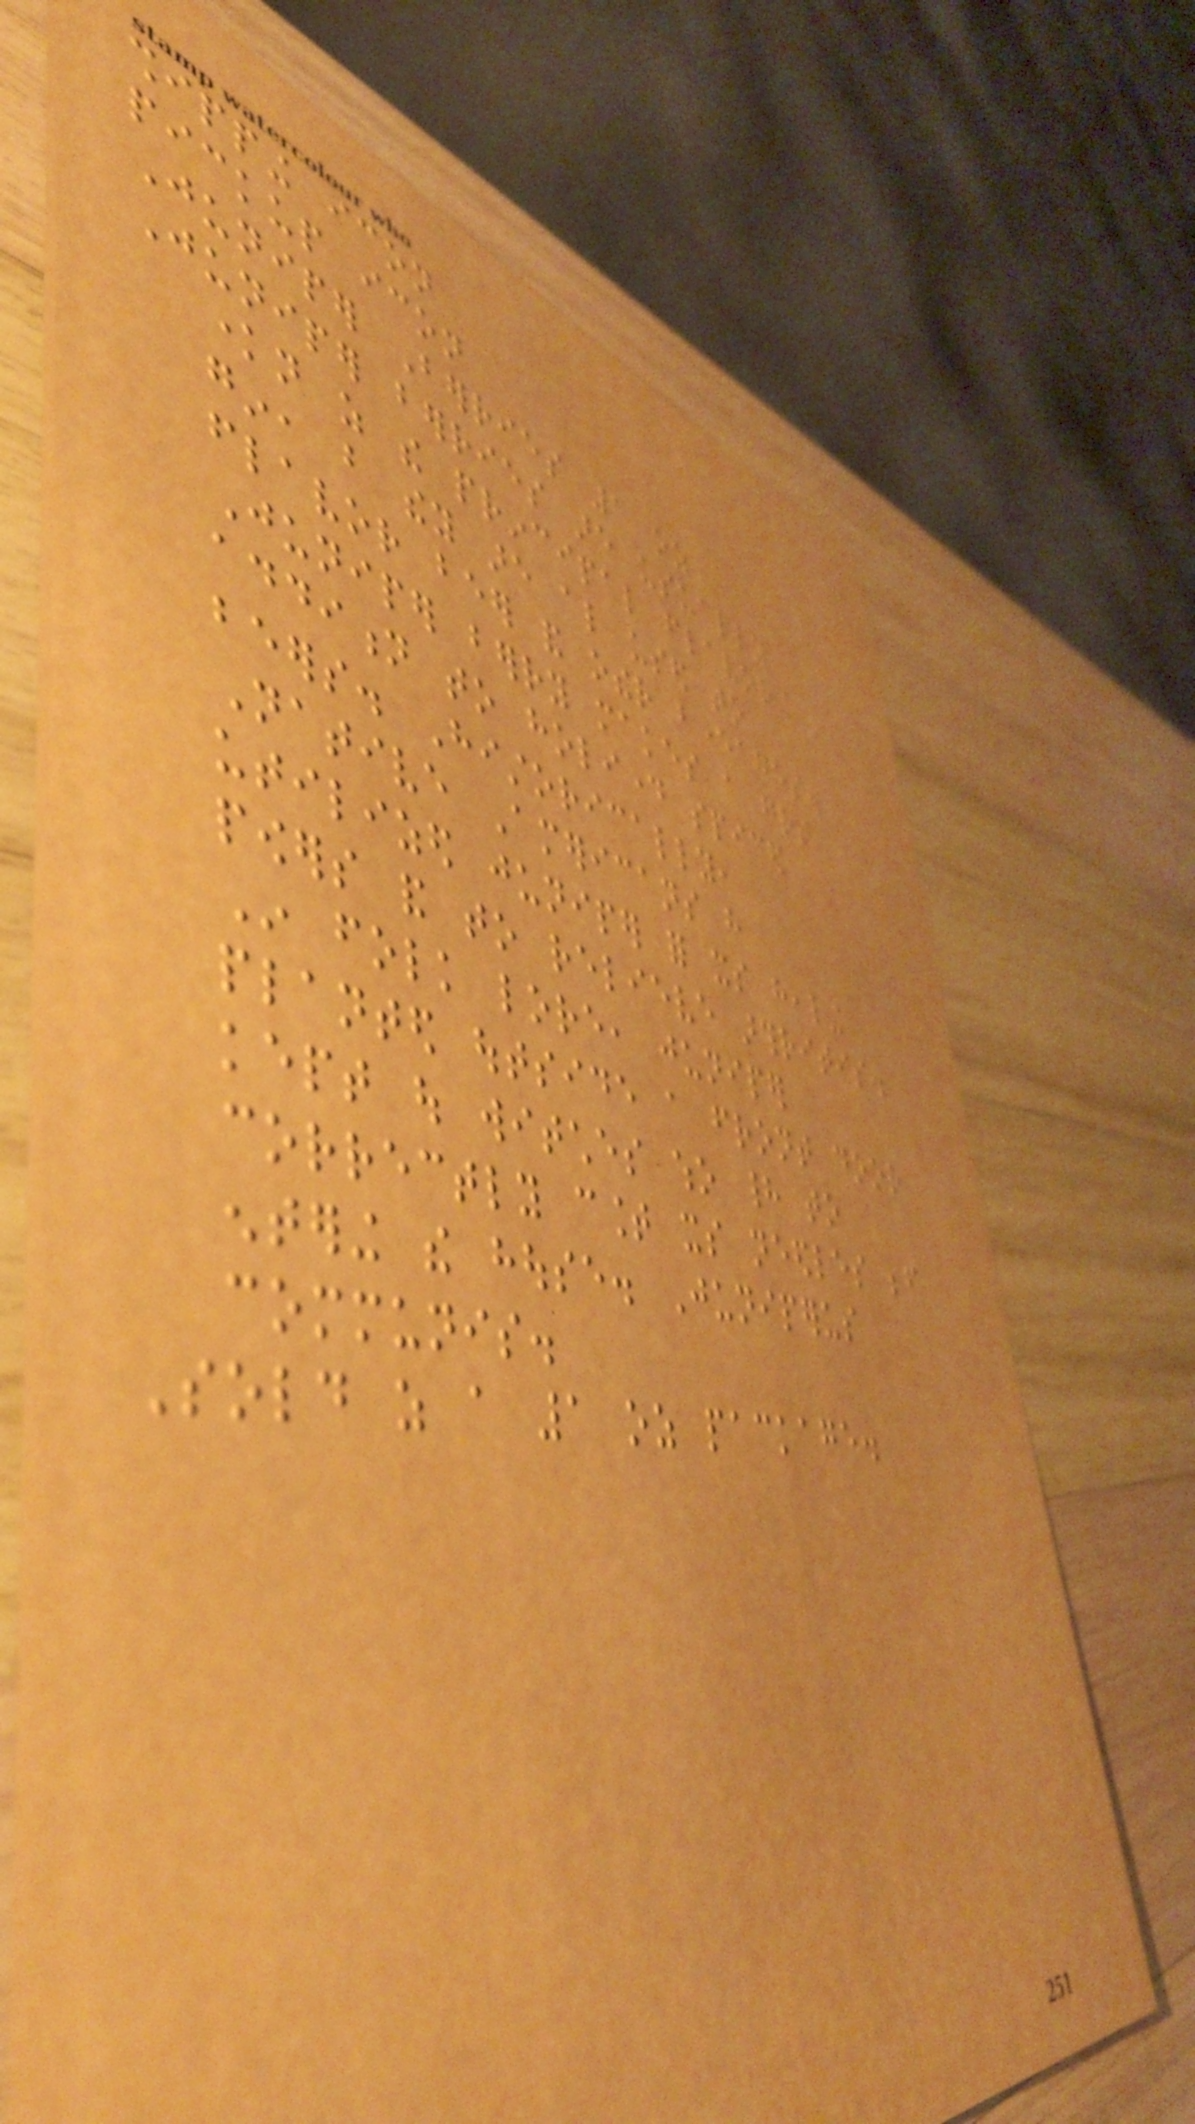shipping icon
pickup icon
Juniper Berries 1 oz
Juniper berries are usually
known as the principal flavoring in
gin, but they are also used to
flavor beer and other beverages.
Juniper berry makes a great
addition to holiday spiced
beers. Historically,
Native Americans have
utilized juniper for its healing
powers and to relieve arthritis.
In folk lore, juniper
planted outside a front door
kept out witches who had to
correctly count its needles before
entering the house. Juniperus
communis.
Sold as a 1 oz package.
